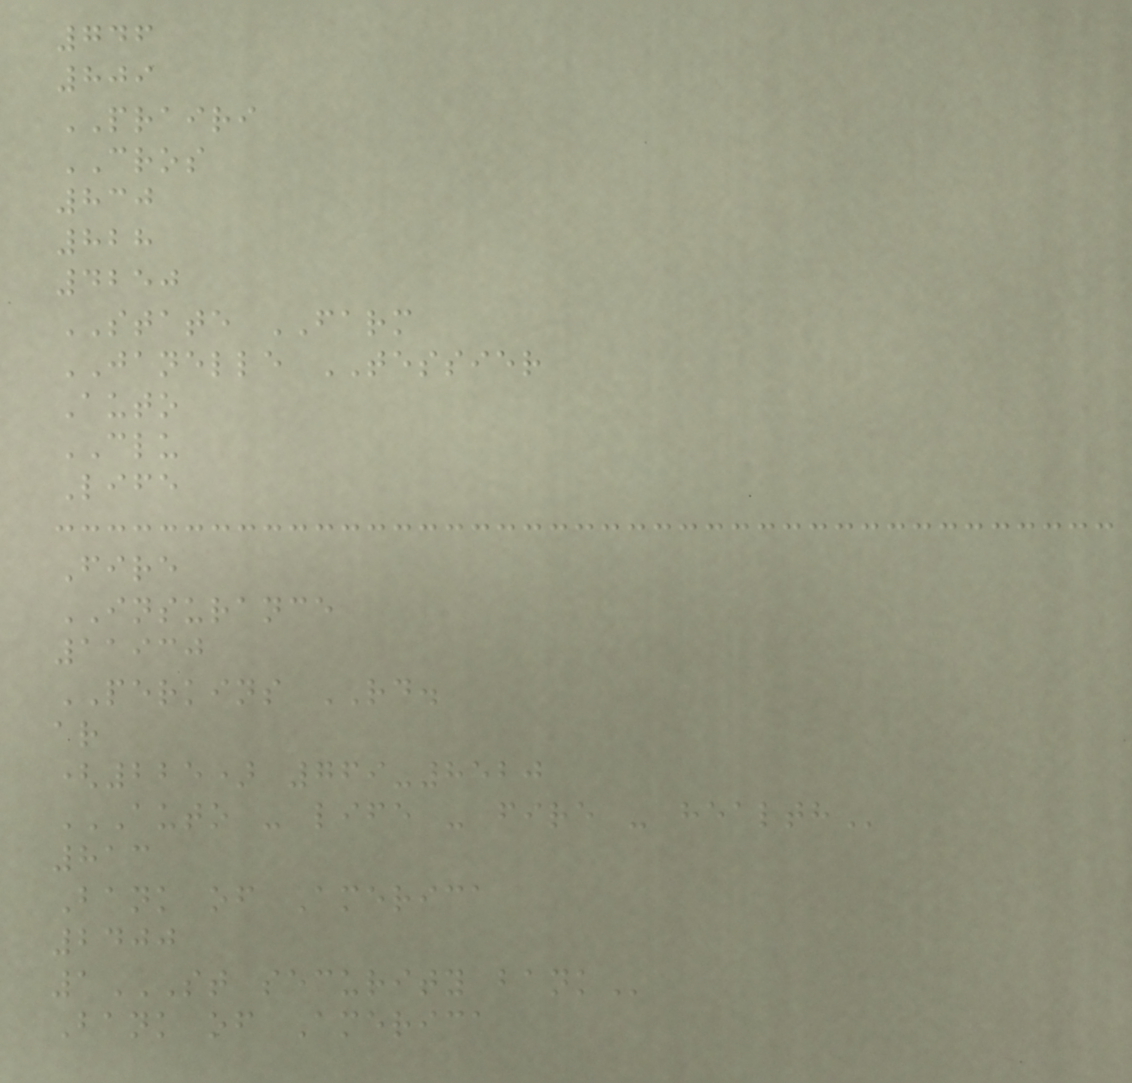746
809
PRAIRI
CROS
830
828
4250
STATE FARM
JANELLE TESSIER
Auto
CLU
Life
Fire
INSURANCE
11930
PERKINS RD.
ar
(225) 769-8520
AUTO - LIFE - FIRE - HEALTH
813
Bank of America
2400
1ST SECURITY BANK
Bank of America
